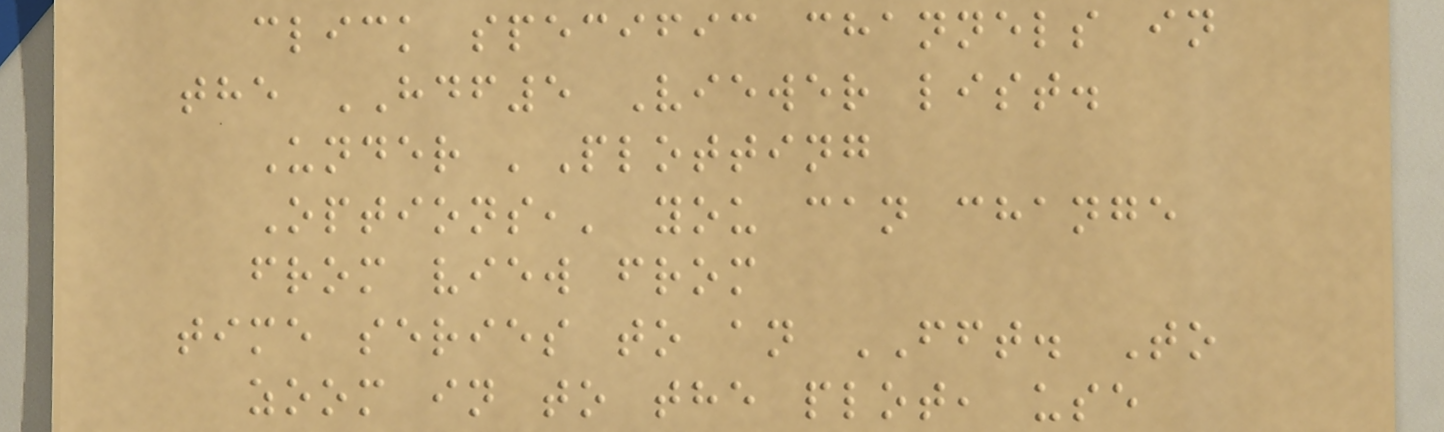click specific channels in
the HDF5 Viewer list.
Under 'Plotting
Options,' you can change
from view from
time series to an FFT. To
zoom in to the plot, use
